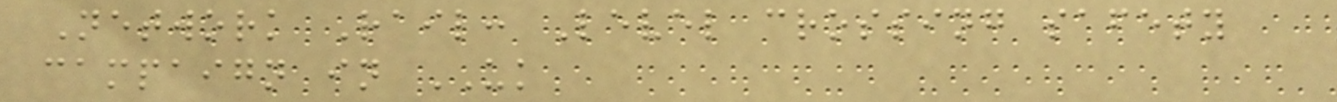Network Rail: Level crossing safety
campaign in UK
